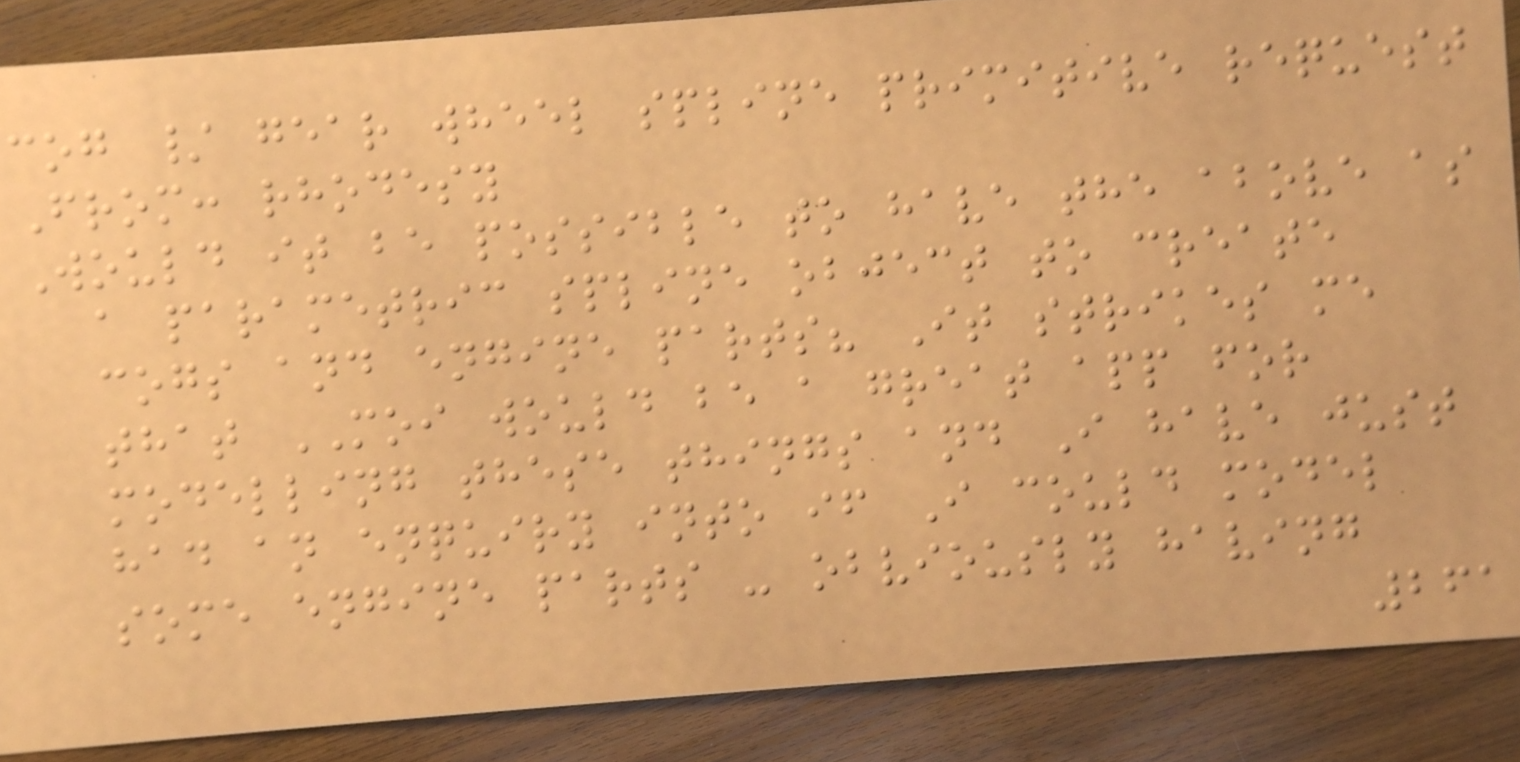cog / gear wheel spline primitive request
From: rhodesy
Would it be possible to have the above as
a parametric spline object to create
cogs and engine parts? It strikes me
that MOI would be a great app for
modelling these things and I have just
had an enquiry into if I could model
some engine parts - obviously having
261
